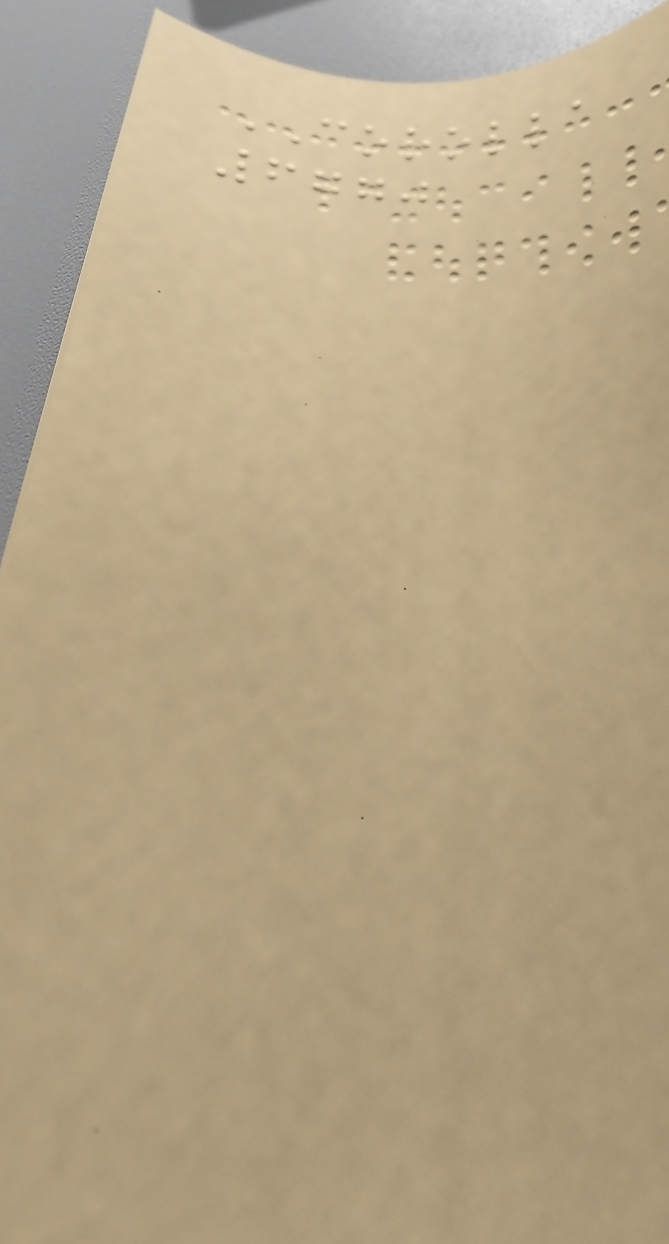COROLLA
6770
